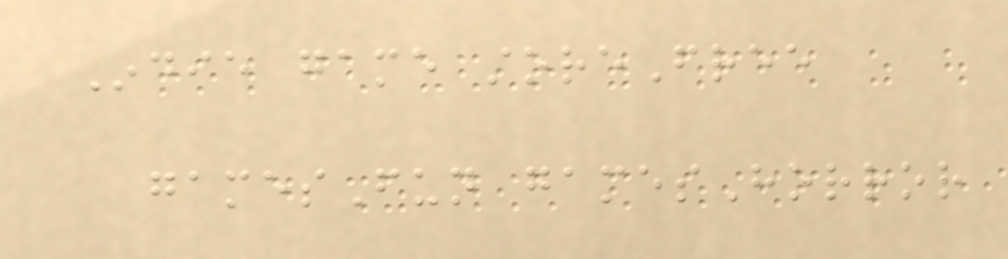Indie game storeFree
gamesFun gamesHorror
